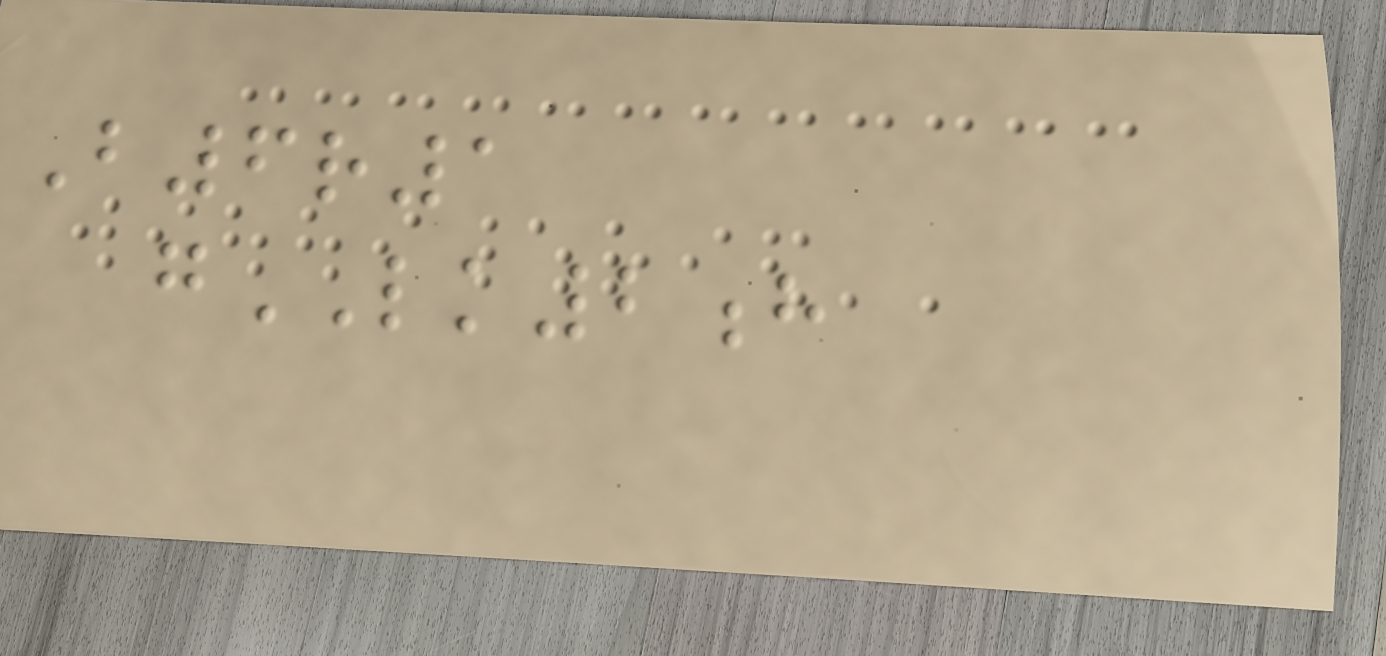B6r1
gLK2h
